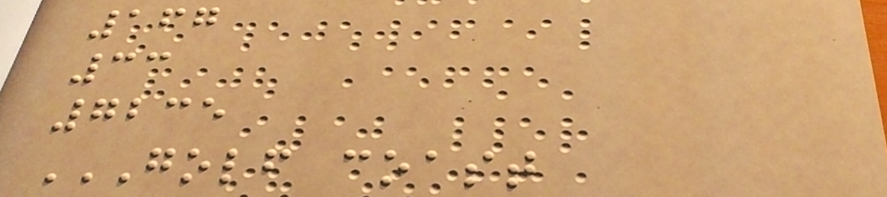167
33
7235
GOLF COAST
